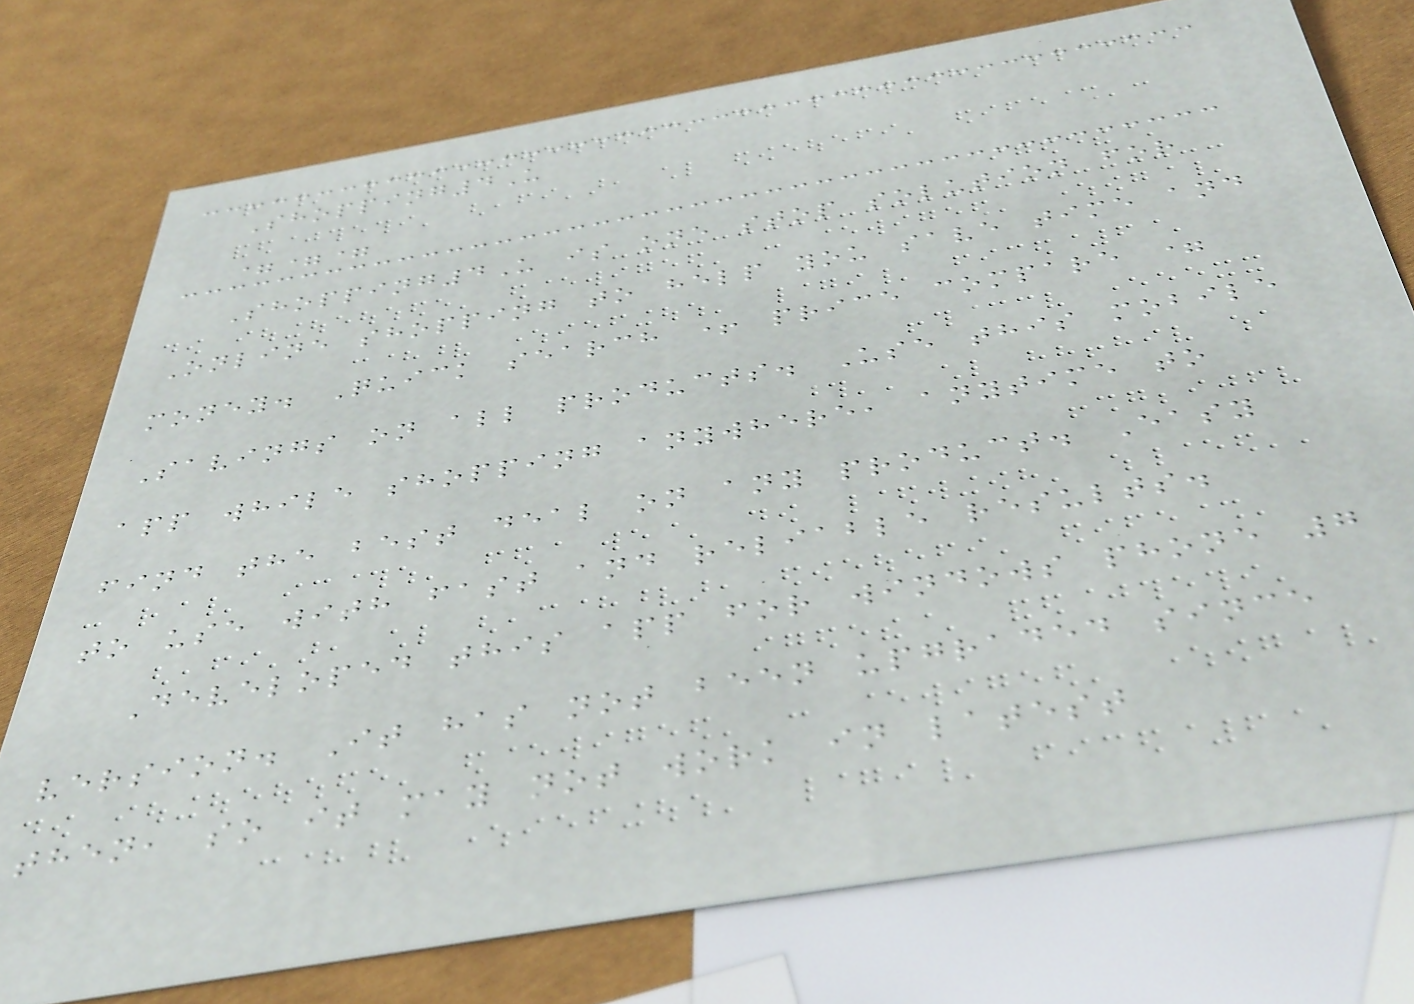Shopping4U
===
Shopping4U is one stop solution for
Online shopping to help you save time and
money. Quick search + price compare =
Savings on all products. Use this mobile
app while shopping anywhere, anytime to
find the best deal on any product. Easy
to use with fast and reliable results.
Developed this app for windows phone 7
version. It has not been upgraded since
then, so it may not work in latest
